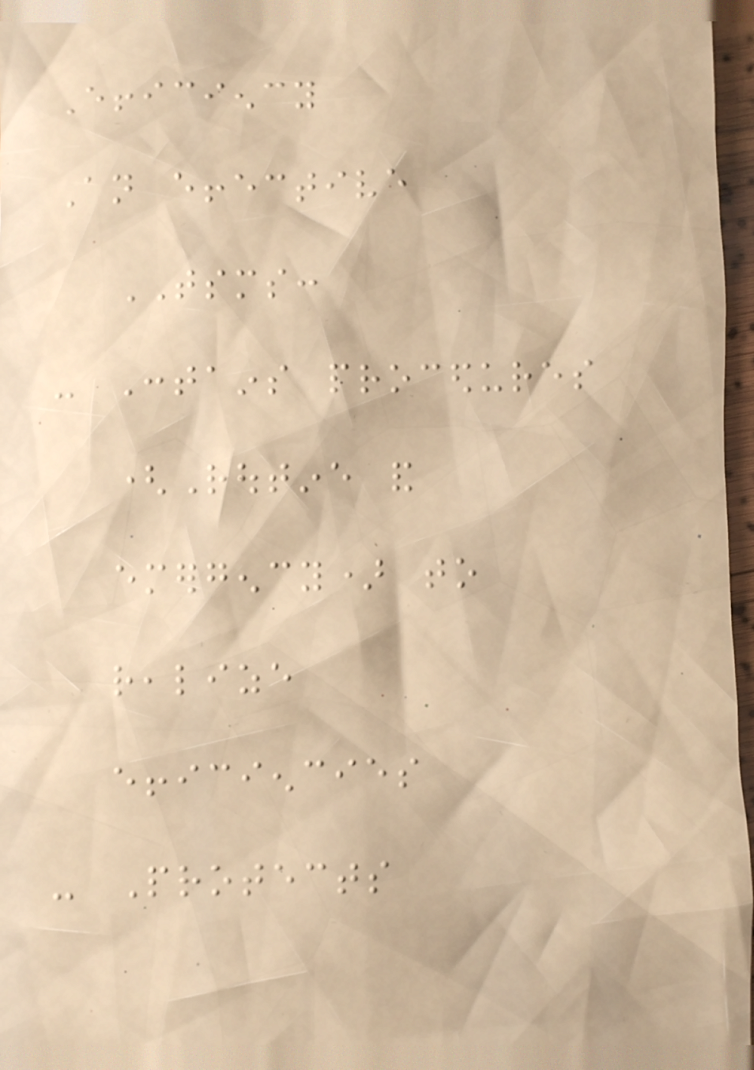Efficiency
An effective
TSMS:
- Contains procedures
(Routine and
emergency) to
realize
efficiencies
- Protects
